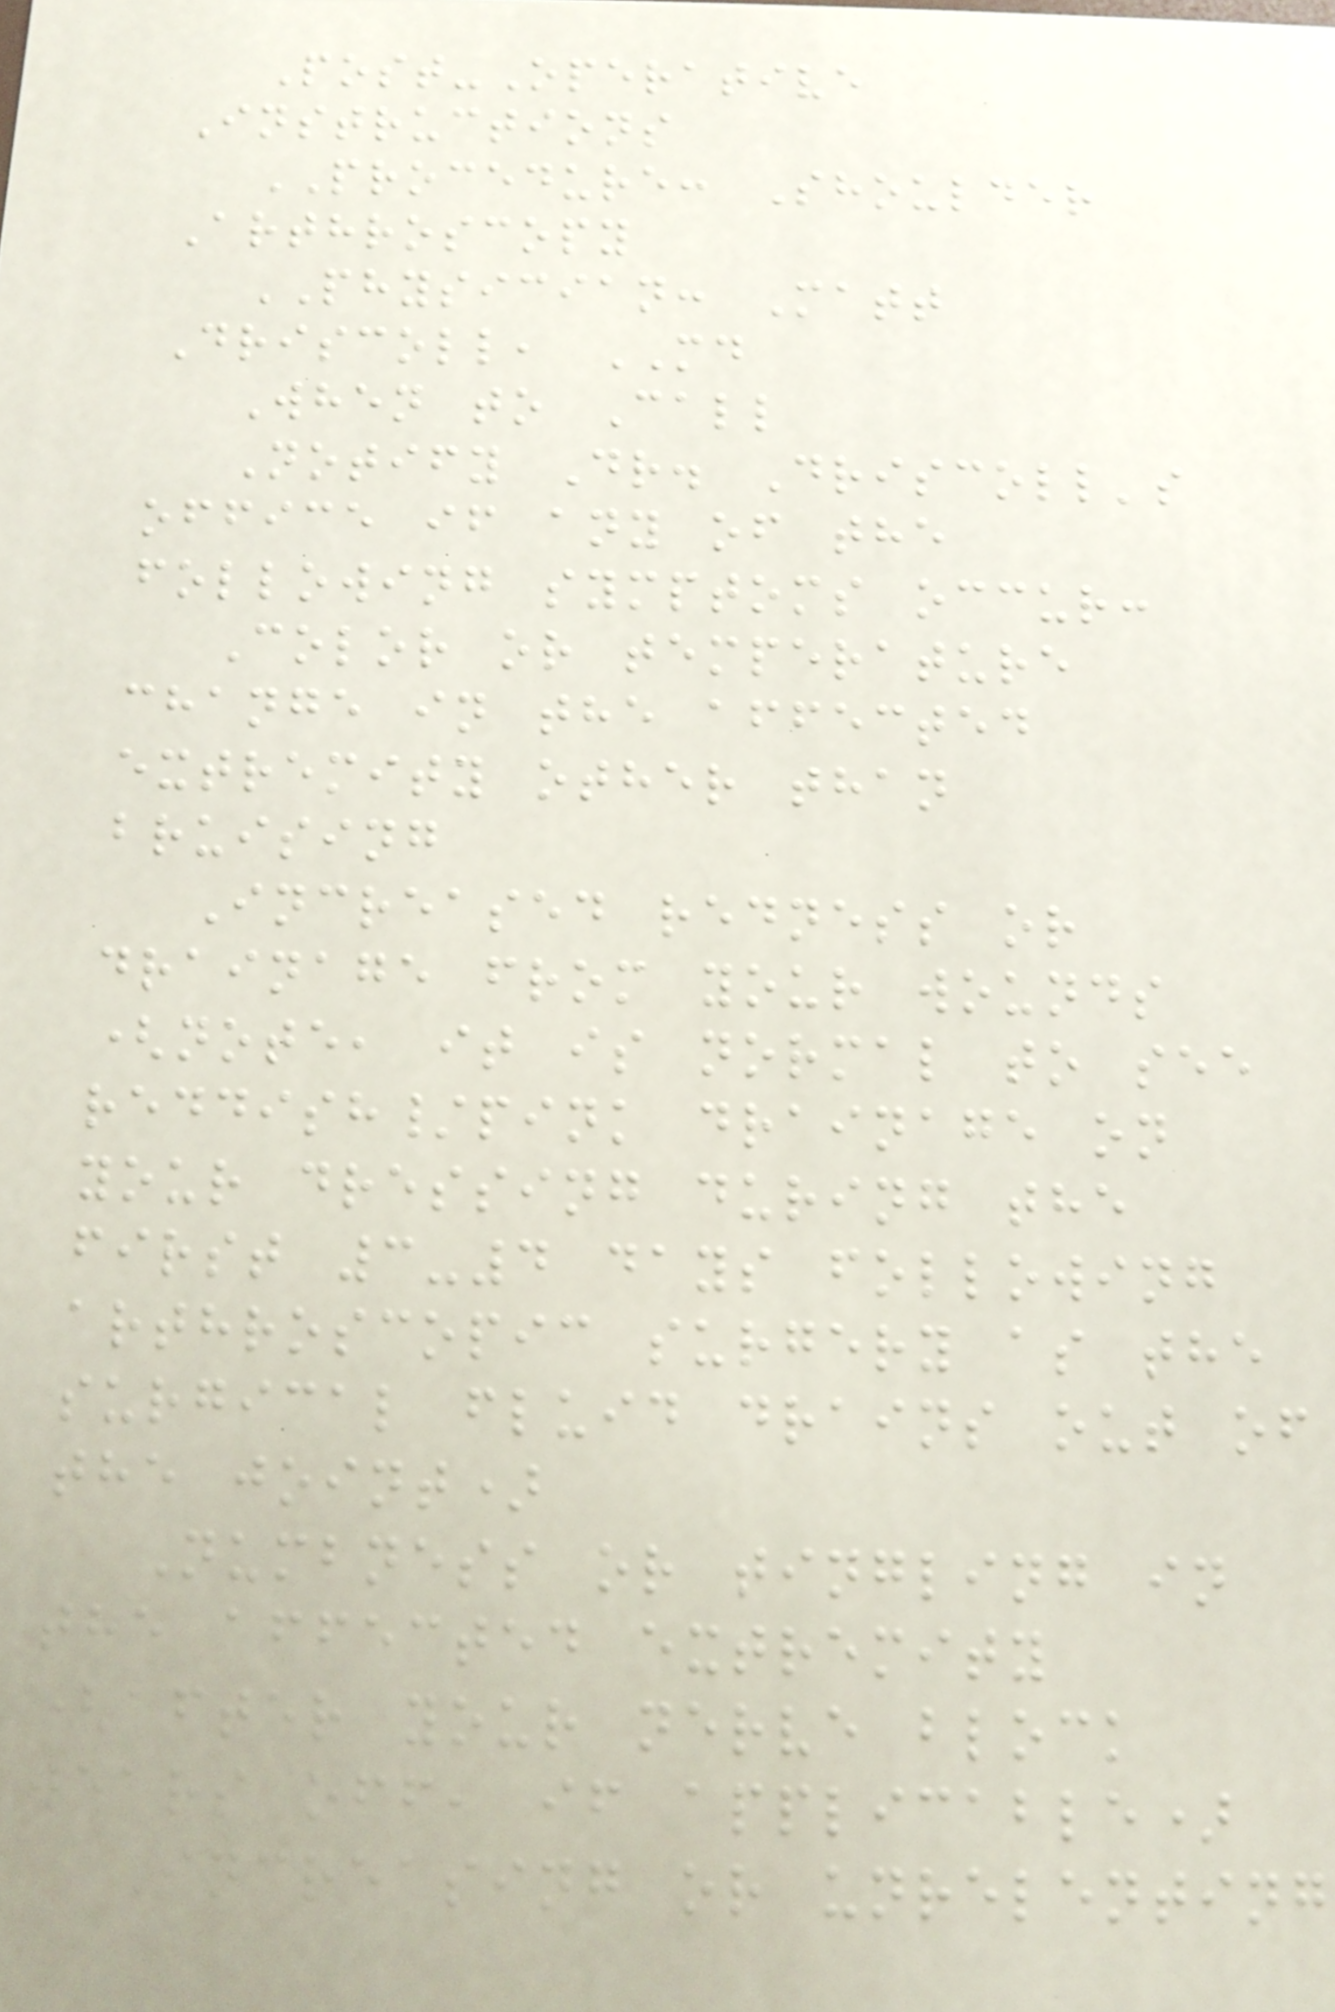Post-Operative
Instructions
PROCEDURE: Shoulder
Arthroscopy
PHYSICIAN: Matt
Driscoll, MD
When to Call
Notify Dr. Driscoll's
office if any of the
following symptoms occur:
Color or temperature
change in the affected
extremity other than
bruising
Increased redness or
drainage from your wounds
(note, it is normal to see
reddish/pink drainage on
your dressing during the
first 3-4 days following
arthroscopic surgery as the
surgical fluid drains out of
the joint)
Numbness or tingling in
the affected extremity
(after your nerve block
wears off, if applicable)
Increasing or unrelenting
